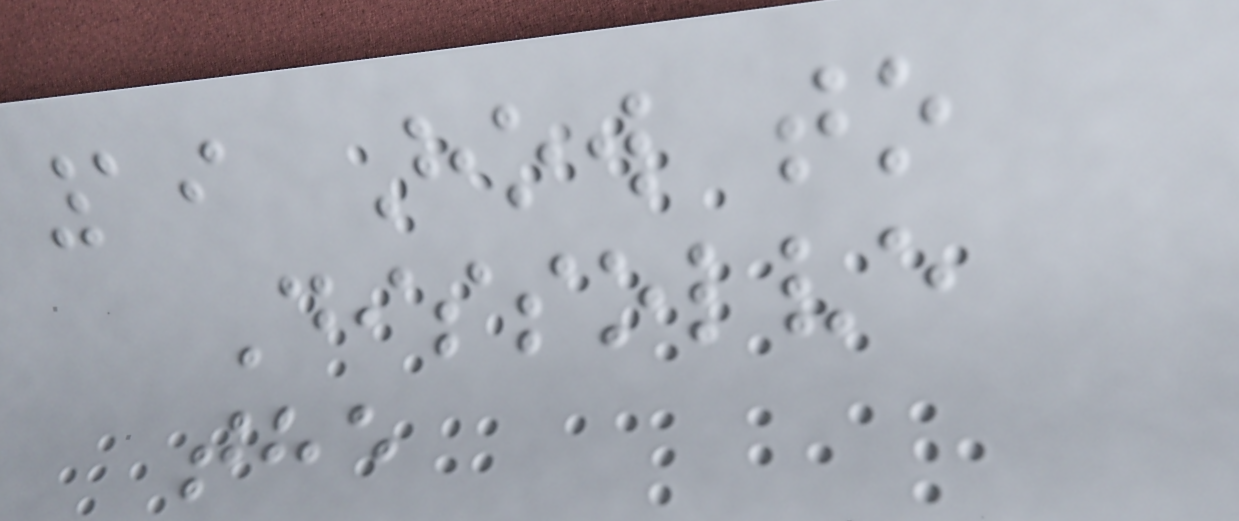19 How to
Dissolve
the
